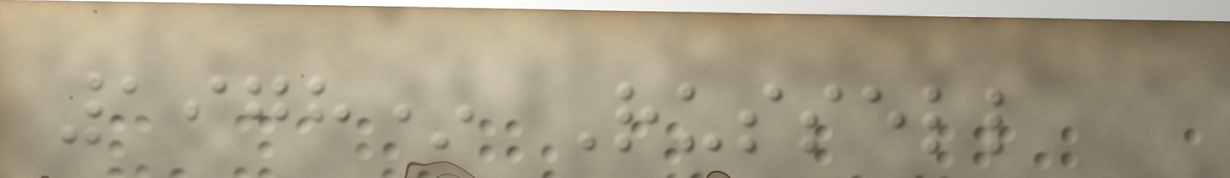1978* Russell
